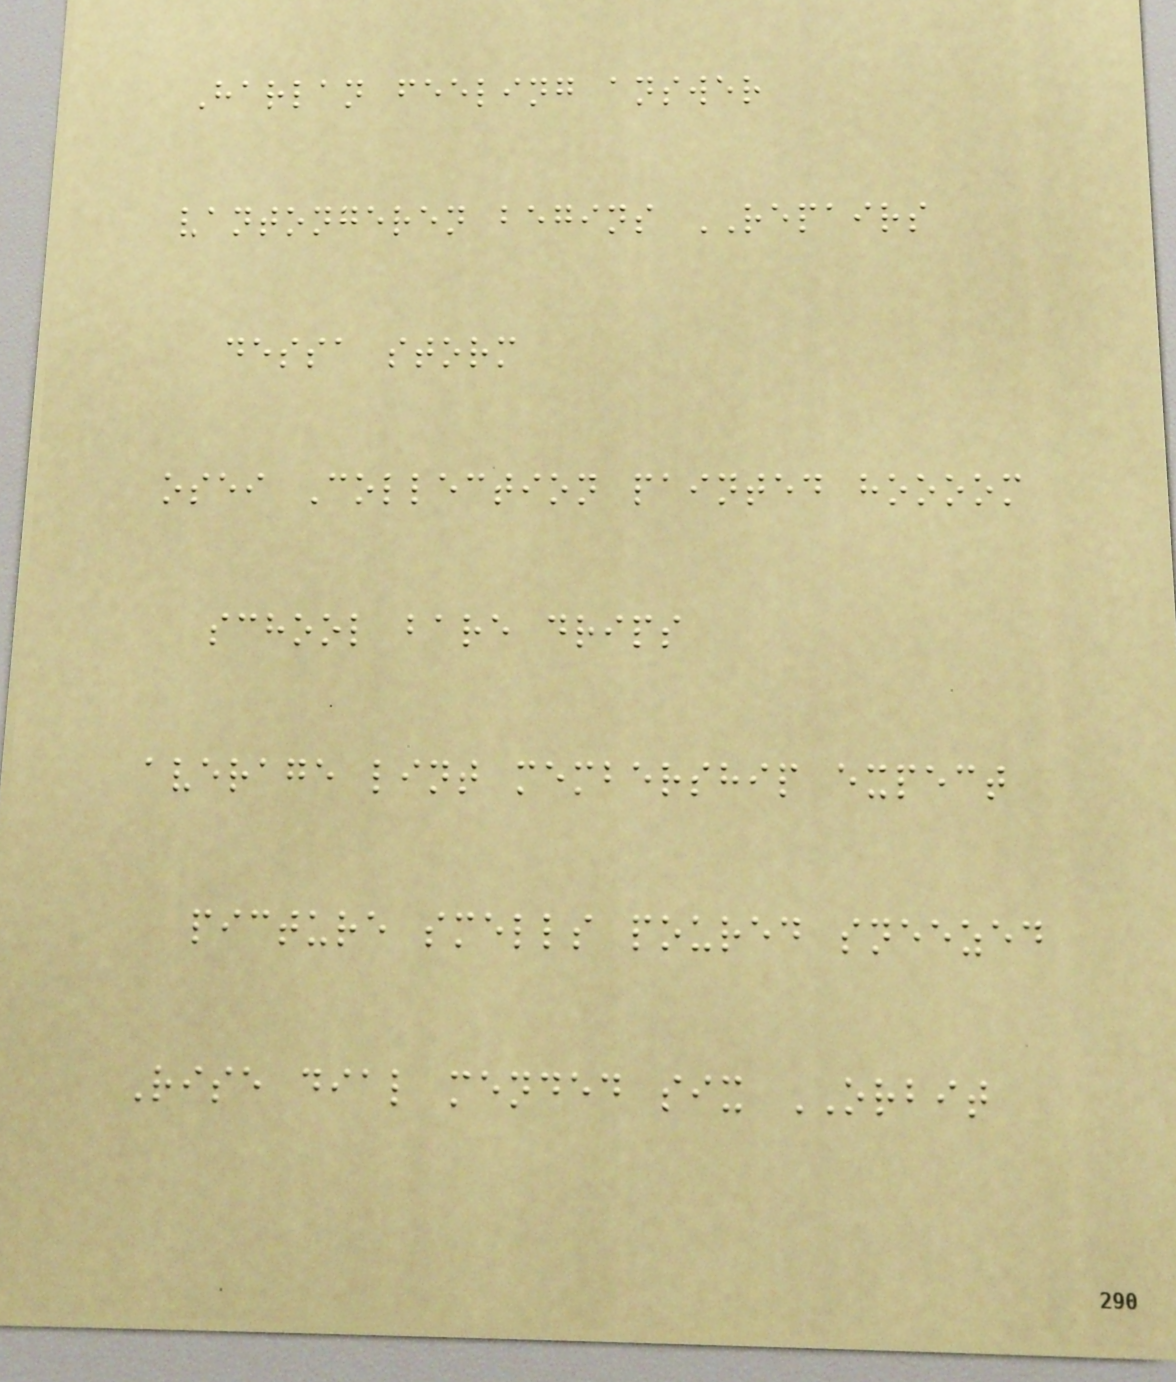Harlan feeling answer
vantongeren begins REPAIRS
dessa storm
osei Collection painted hoooom
school bare drips
average lint membership expect
picture smells poured sneezed
Rise dial mended six ORBIT
